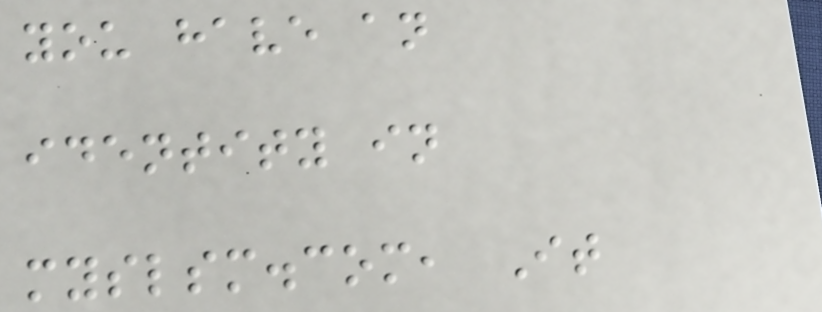you have an
identity in
myslsm.com, It
